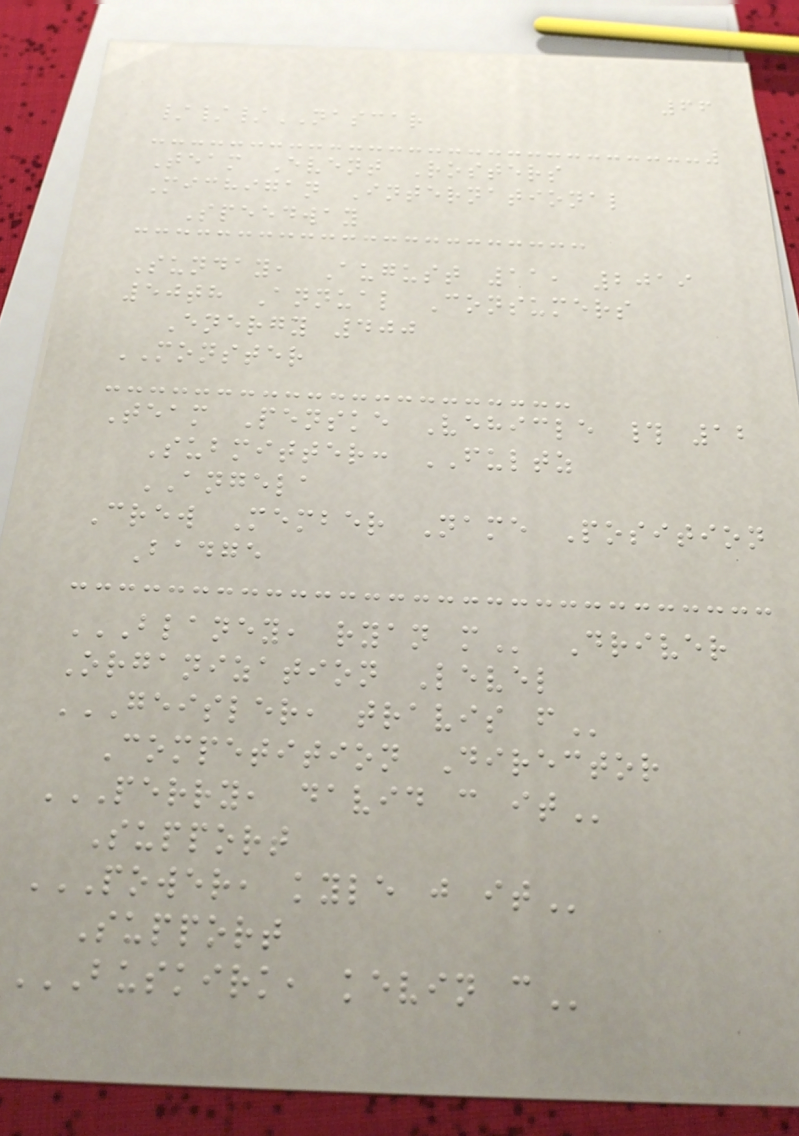66
///NASCAR
Team Event Rosters
Michigan International
Speedway
Sunday, August 11, 2019
50th Annual Consumers
Energy 400
MONSTER
Team Penske Vehicle # 12
Submitter: FULTZ
ANGELA
Crew Member Name Position
Badge
BLANEY, RYAN M Driver
Organization Level
GEISLER, TRAVIS F
Competition Director
PERRY, DAVID C IT
Support
POWER, KYLE J IT
Support
BUSKIRK, KEVIN C
